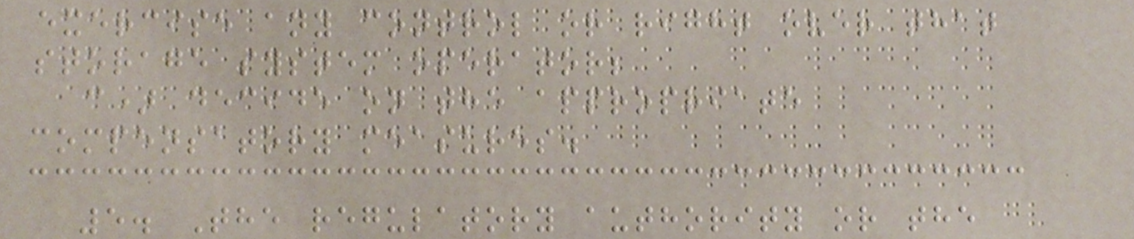exercise any control or right over that
storage system operator;
c) decide on the appropriate
compensatory measures.
5. The regulatory authority or the
